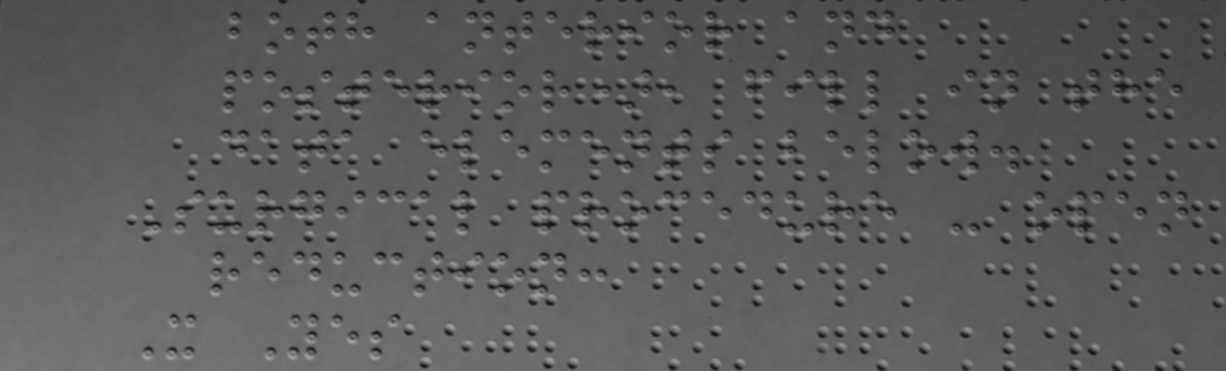both anterior and
posterior), fill in the
data elements below.
Surgical procedure - open
reduction:
X Yes
